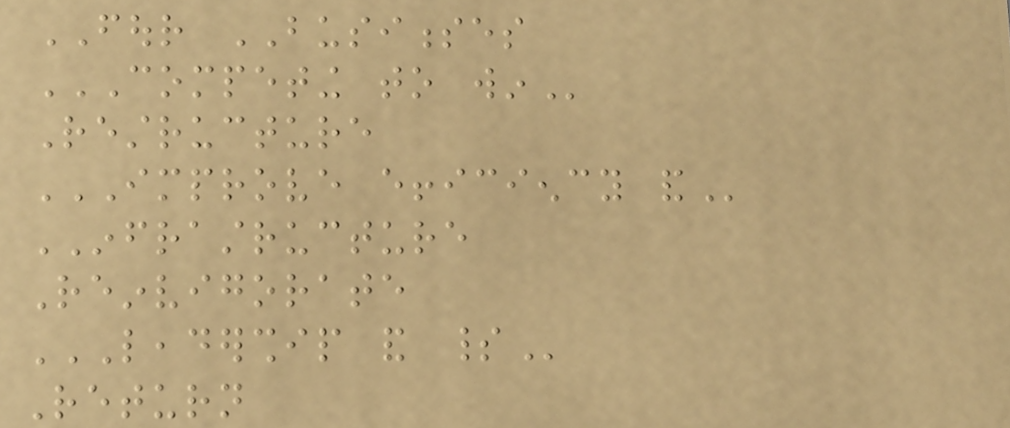FOUR BUSINESSES
COMPETING TO WIN
Restructure
IMPROVE EFFICIENCY AND
INFRASTRUCTURE
Reinvigorate
LEADERSHIP AND SPIRIT
Return
